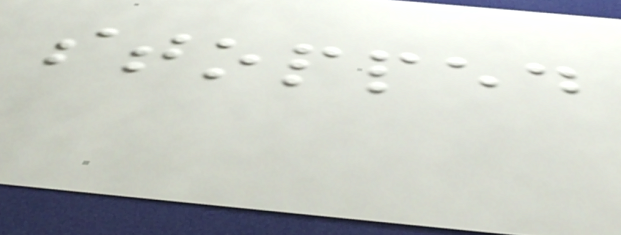stopped
